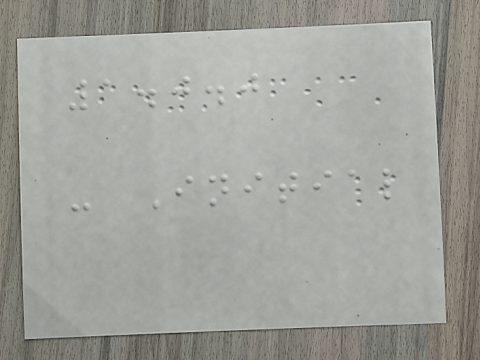1.0.0
- Initial
